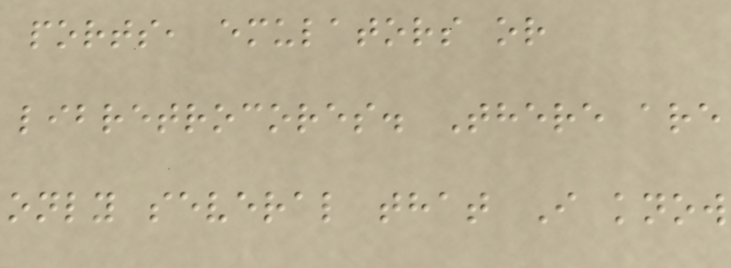ports, emulators or
libretrocores. There are
only several that I know
